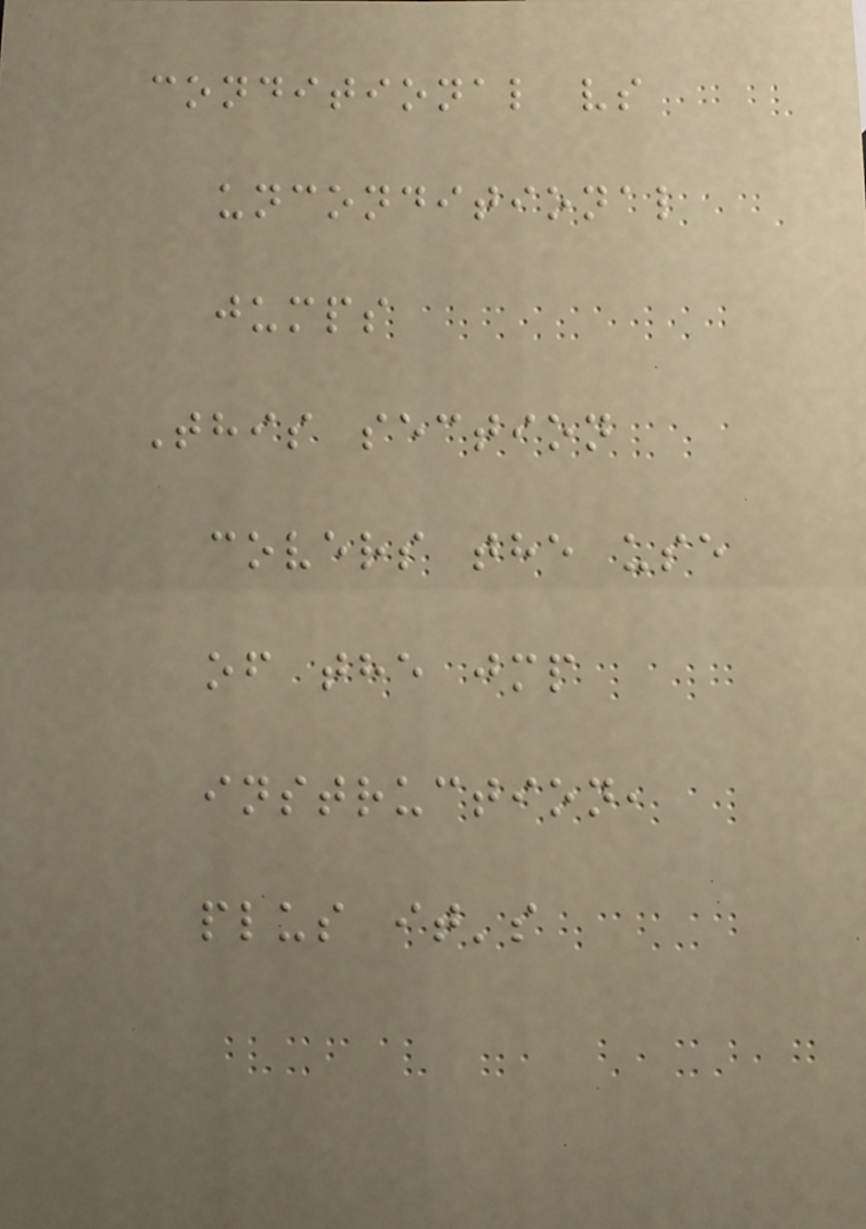conditional vs
unconditional
jumps
This section
covers the use
of the jmp
instruction,
plus it's
